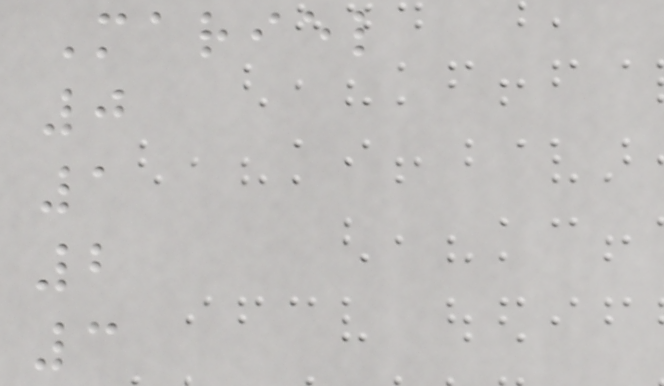Mariel
0
1
2
3
